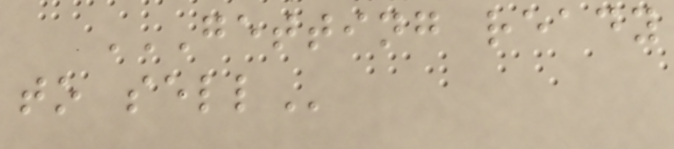GETTING READY
TO SELL
